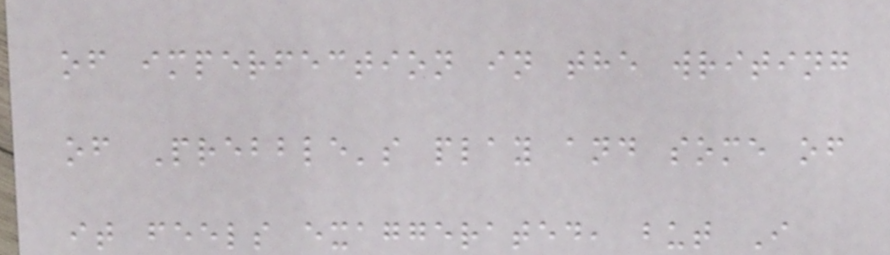of imperfection in the writing
of Prebble's play and some of
it feels exaggerated, but I
